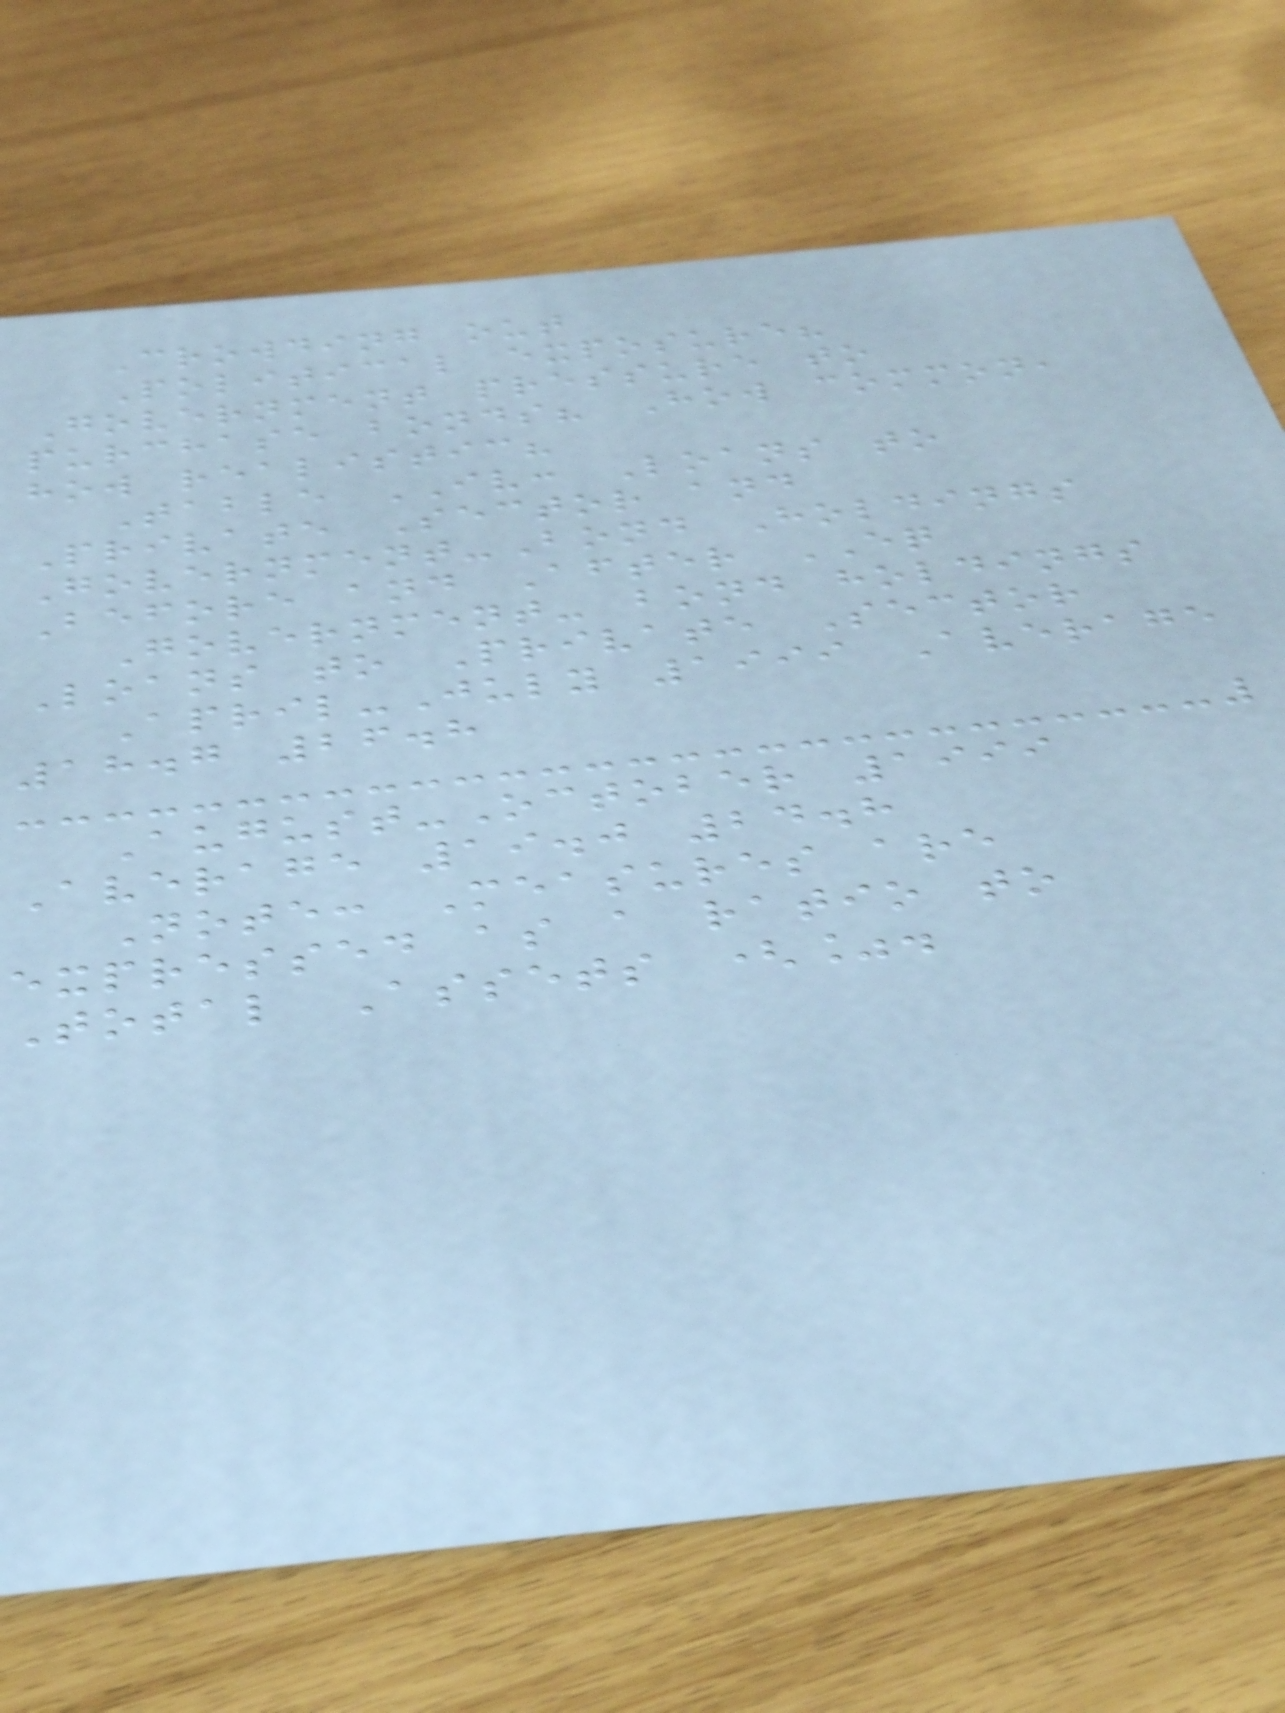Crowding out
Political exposure?
Government pressure to
purchase bonds? How common,
how realistic?
Table IV: Loans to
Private Sector and
Government-Bond Holdings
Before and After EQ
Government- bond holdings
Loans to Private Sector
April-July 1999 Average
18.7 26.8
August-October 1999
Average 19.0 24.8
Note: Measures are
expressed as a ratio to
Total Assets (%.
